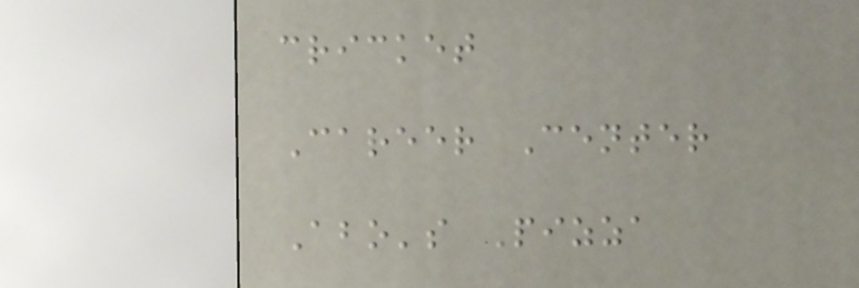cricket
Career Center
Abo's Pizza
